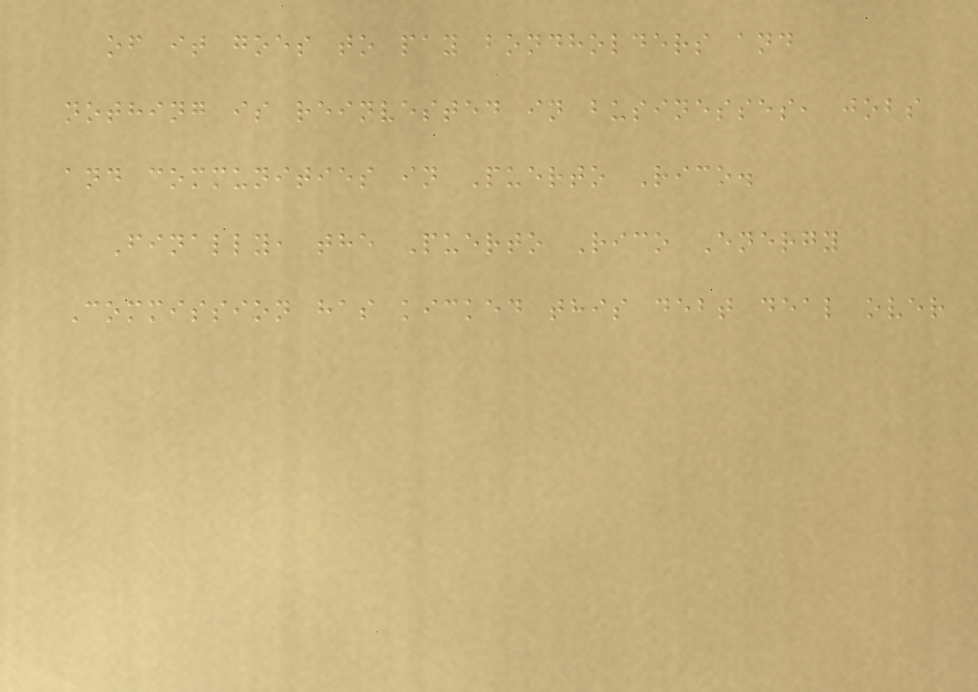of it goes to pay bondholders and
nothing is reinvested in businesses, jobs
and communities in Puerto Rico.
Finally, the Puerto Rico Energy
Commission has kicked this debt deal over
